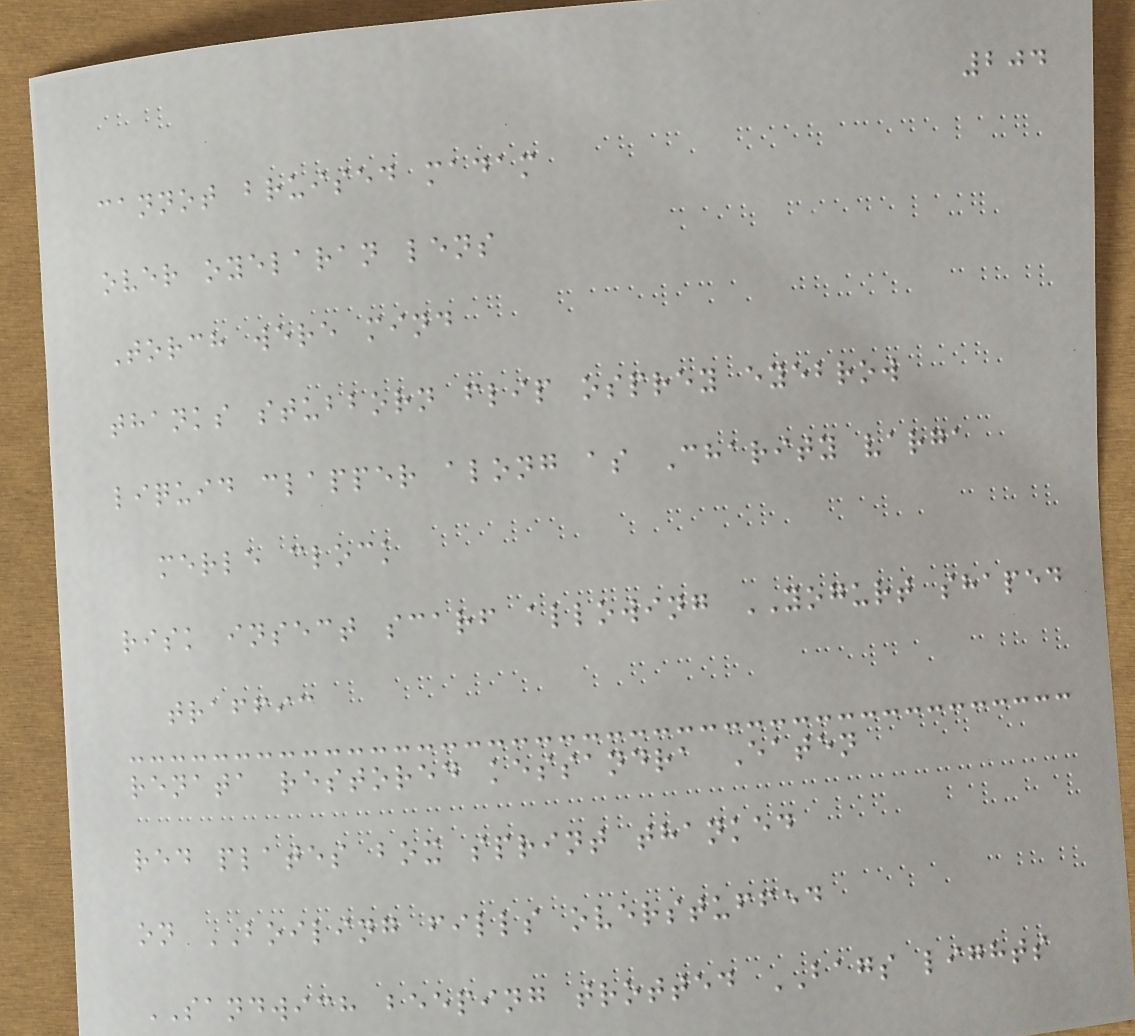204
cannot bruised madam
over oyelaran lens
Torch were mind
thanks stubborn flip osprey eyebrow
liquid clapper along as Charity varga
merle clock
risk insect scarf allowing YOGURT shaped
traffic
renata restored kessandra Eaten
red plates box sprint thanked
on BOILING fills overstuffed
SANDWICH beeping trotted BAGS lights
